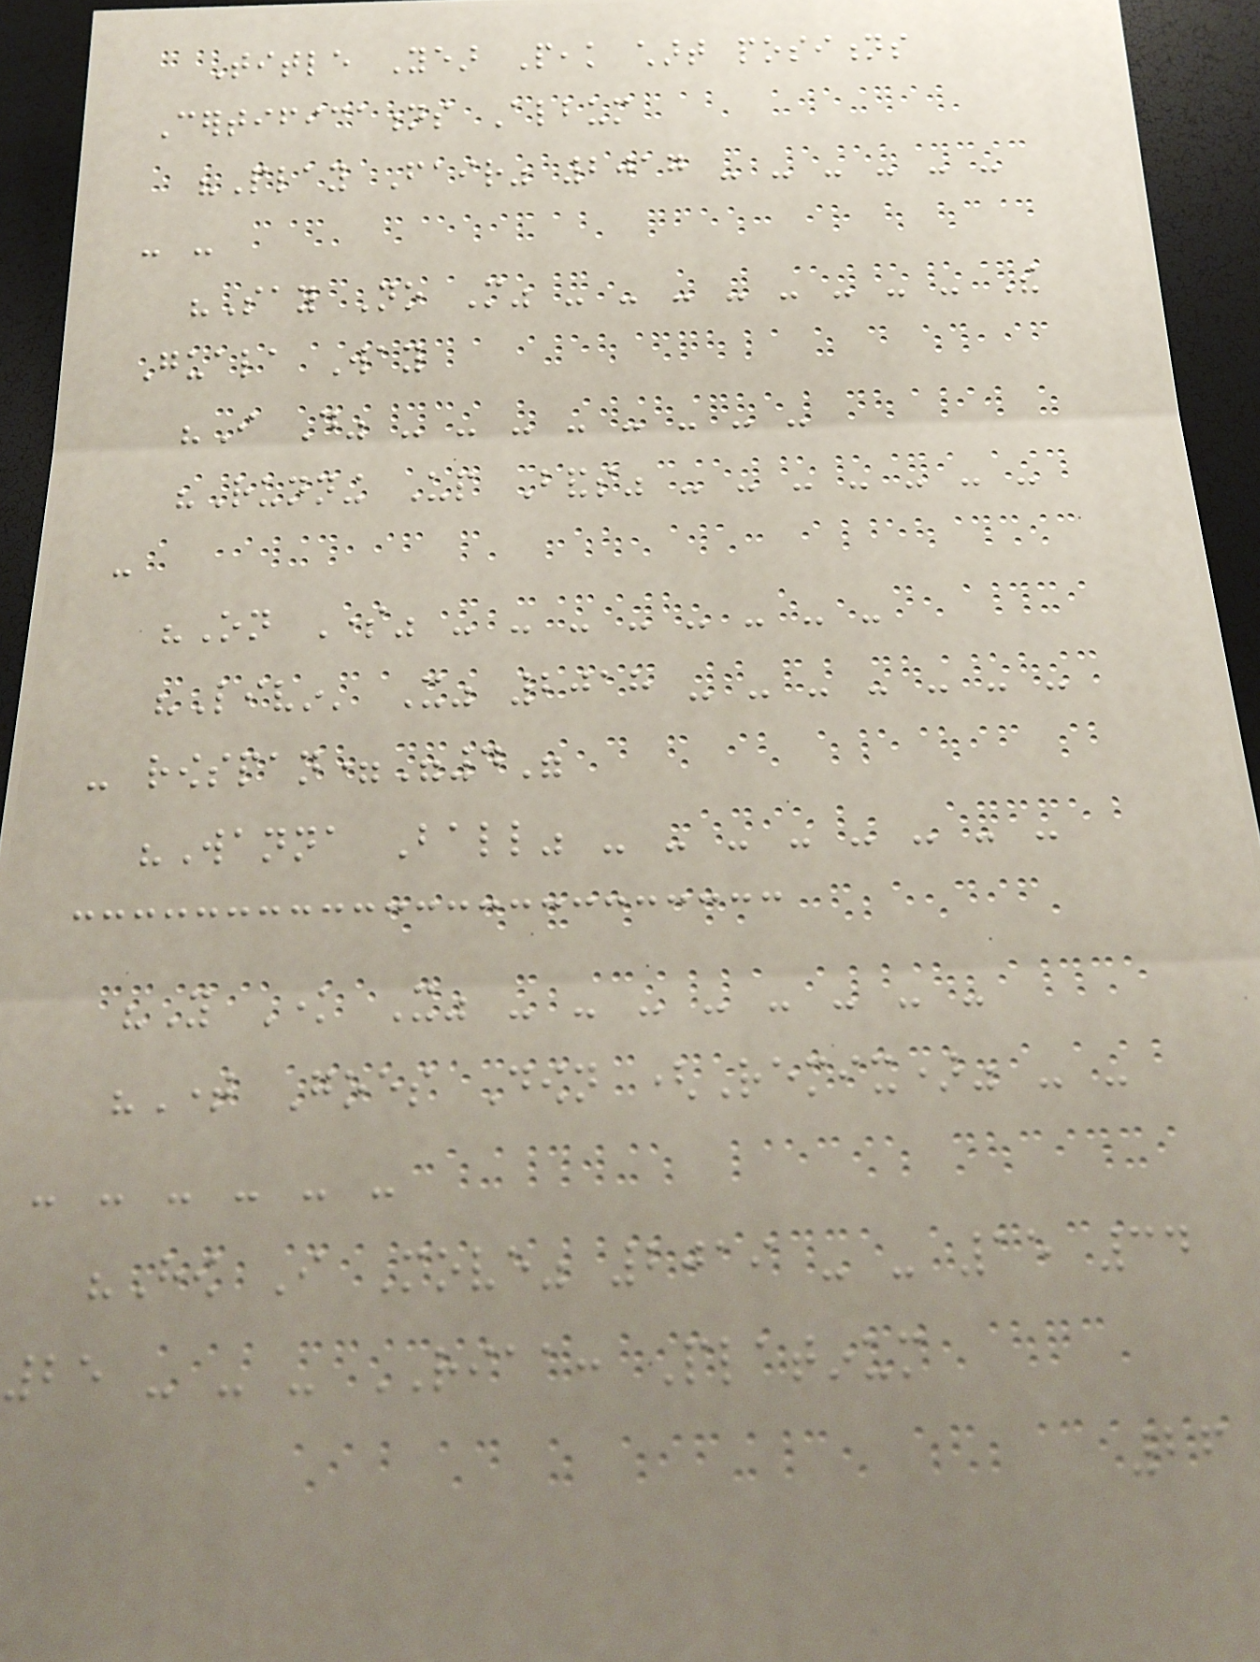Title Year Peak chart positions
Certifications Album
"Play Fair" 2017 - - - - - -
- -
"Say No More" - - - - - - - - The
Guala Way
"I Do" - - - - - - - -
"Running Up Bands" - - - - - - -
-
"On Some" - - - - - - - -
"Livin' It" 2018 - - - - - - -
- rowspan="4"
"Wanna Ball" - - - - - - - -
"You Know It" - - - - - - - -
"Time Goes Down (Remix)" - -
- - - - - -
"How I Move" 2019 - - 15 34
25 - - - RIAA: Platinum
26
